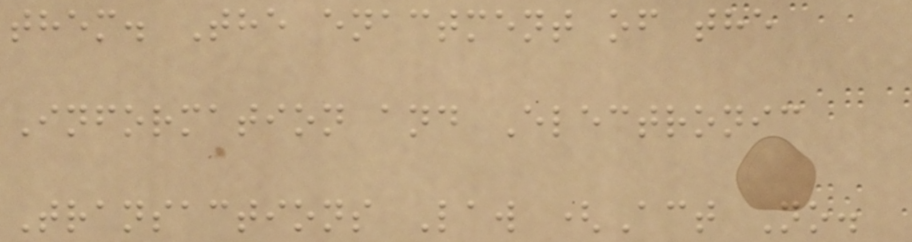them. The enactment of the
Information and Electronic
Transactions Law (Act No.
